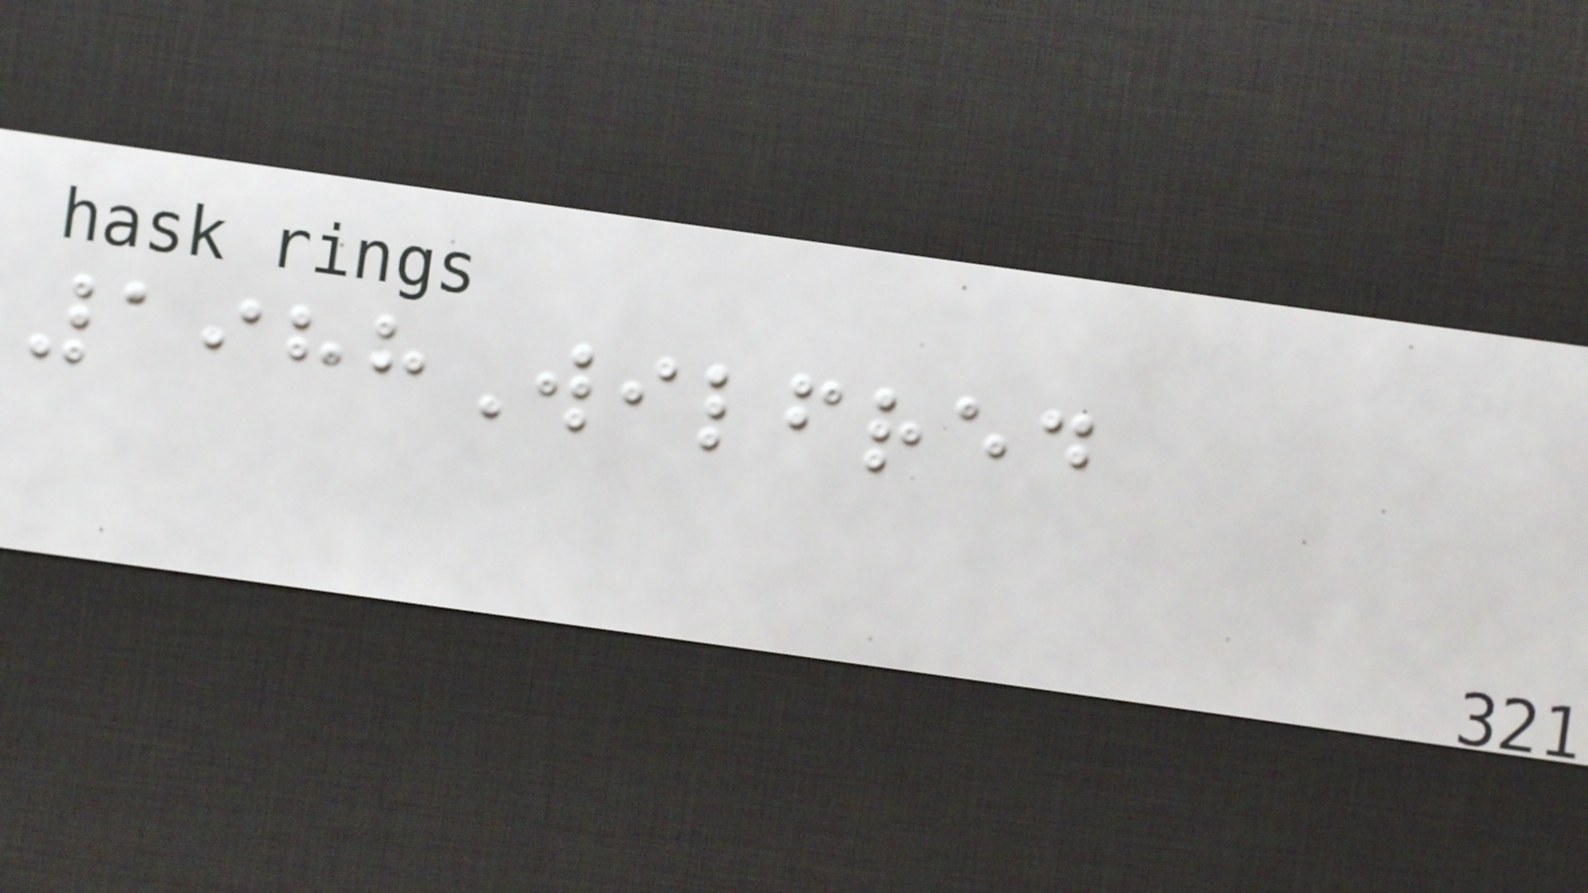1988Wilfred
